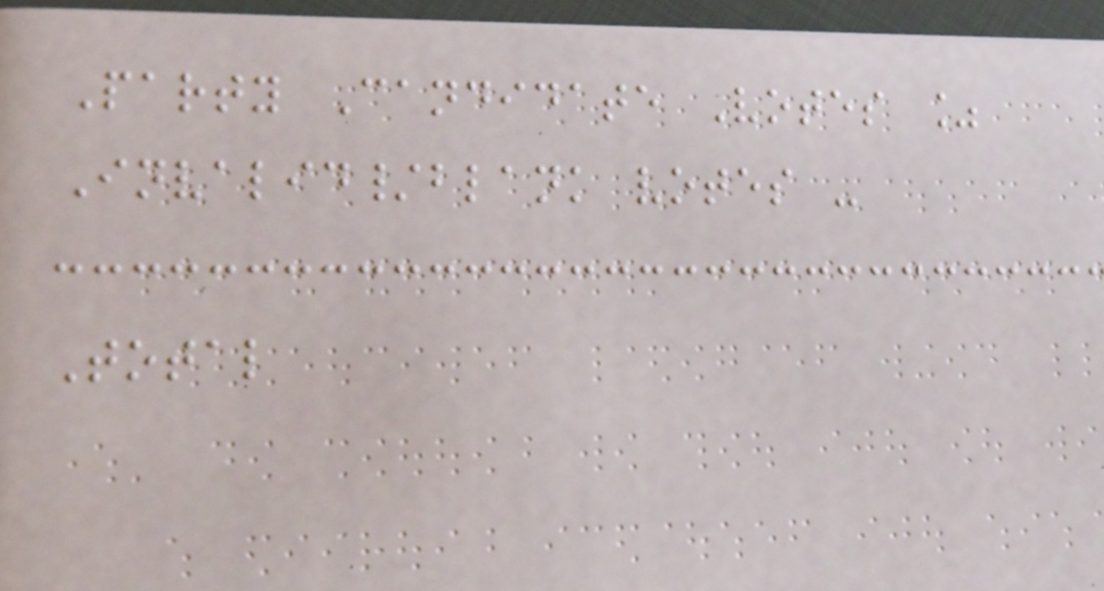Party Candidate Votes %
Invalid/blank votes -
Total
